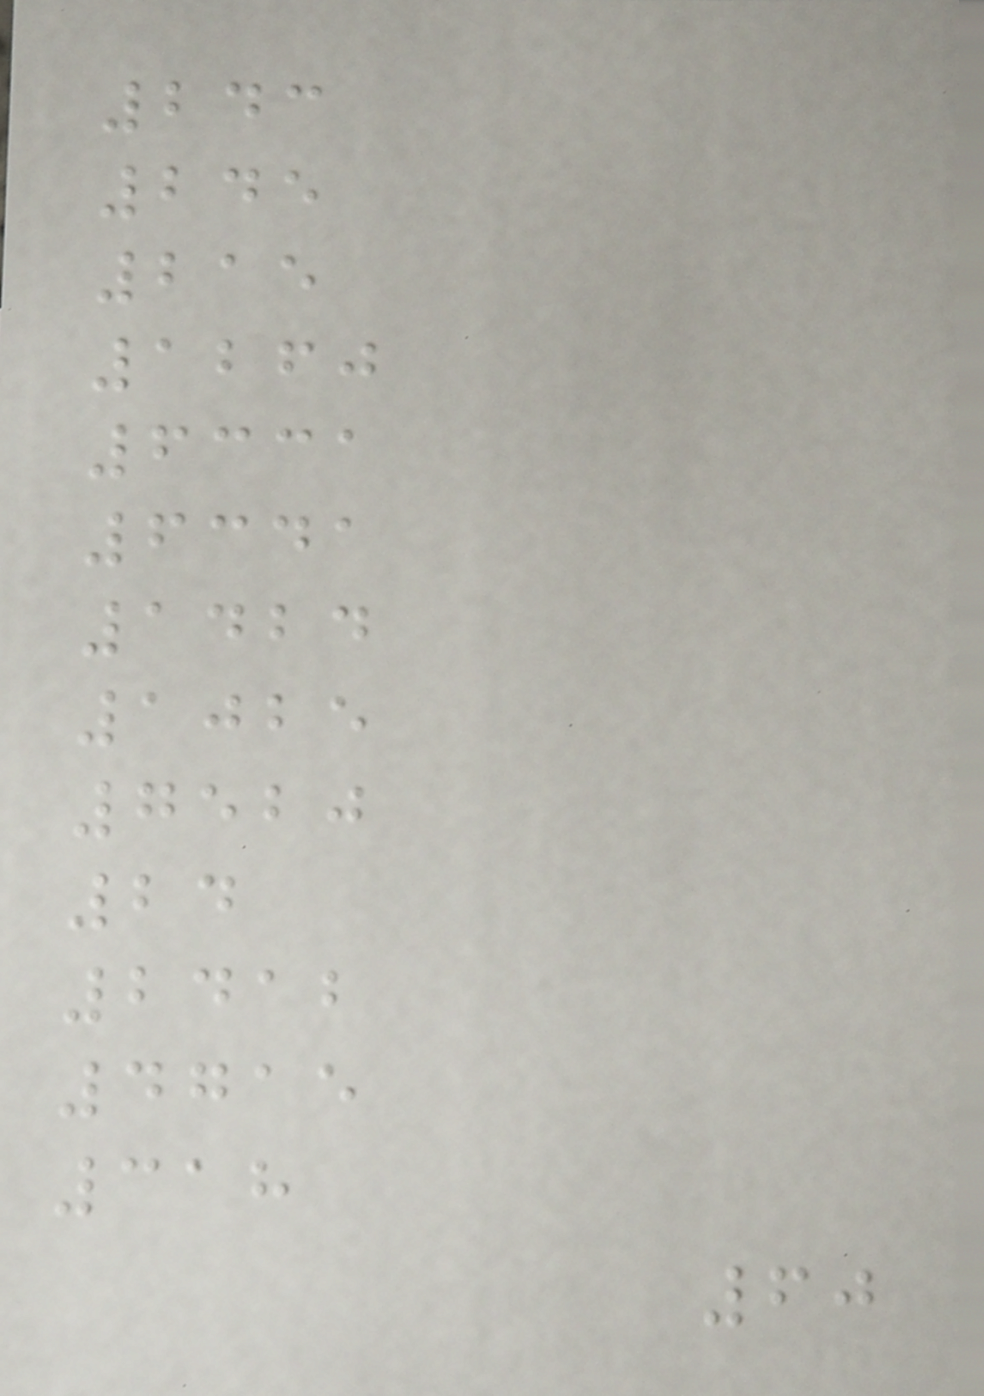243
245
215
1260
6331
6341
1424
1025
7520
24
2412
4715
318
60
